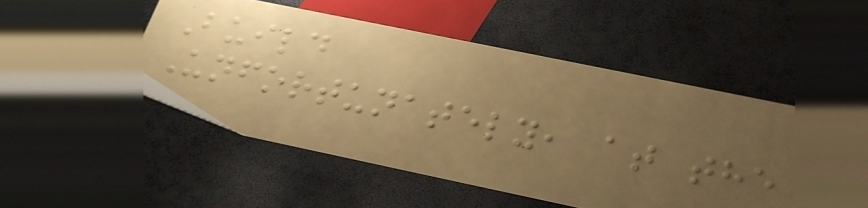Build
Unfortunately, at the
